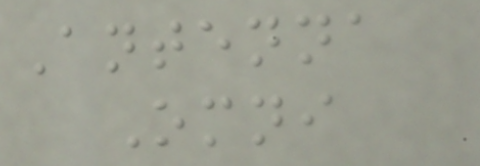Antenna
Omni
